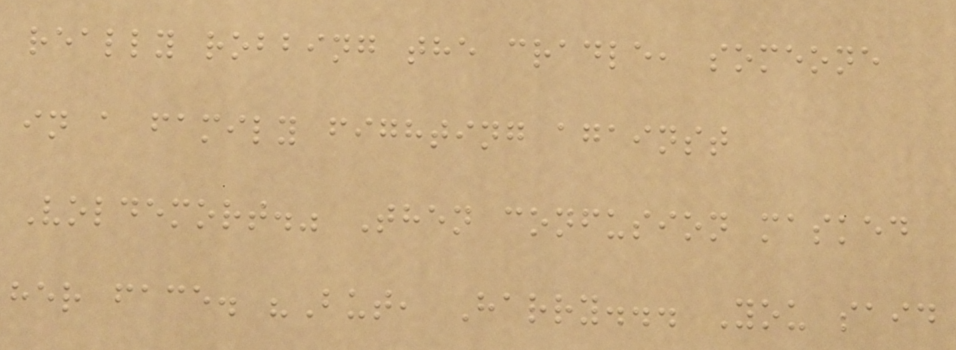really robbing the cradle, someone
in a family fighting against
Voldemort." Then confusion masked
her face. "But, Harry... You said
